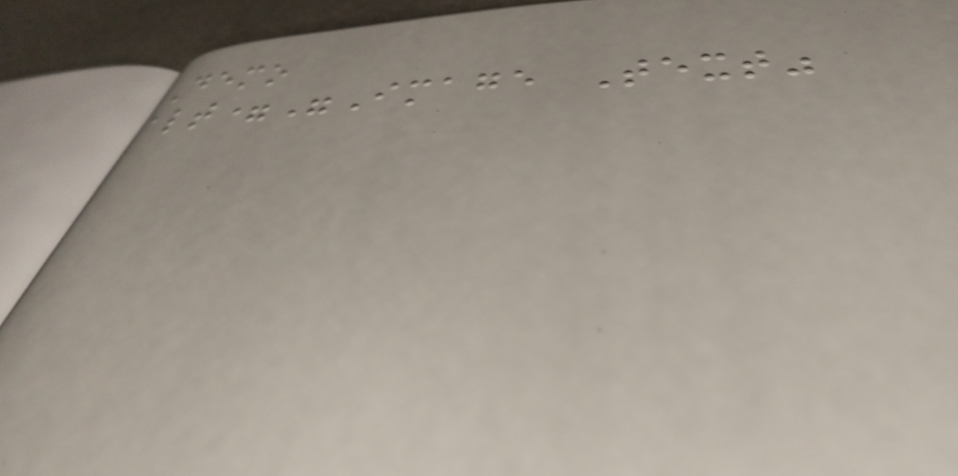Demo
alt="Image Text"
